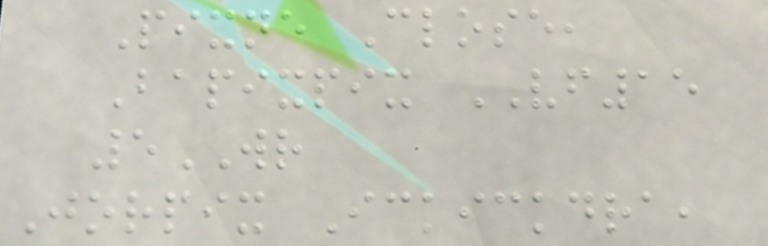Pixne Close,
Bapixpix VF15
5WR
Jorpix Ickickdra,
